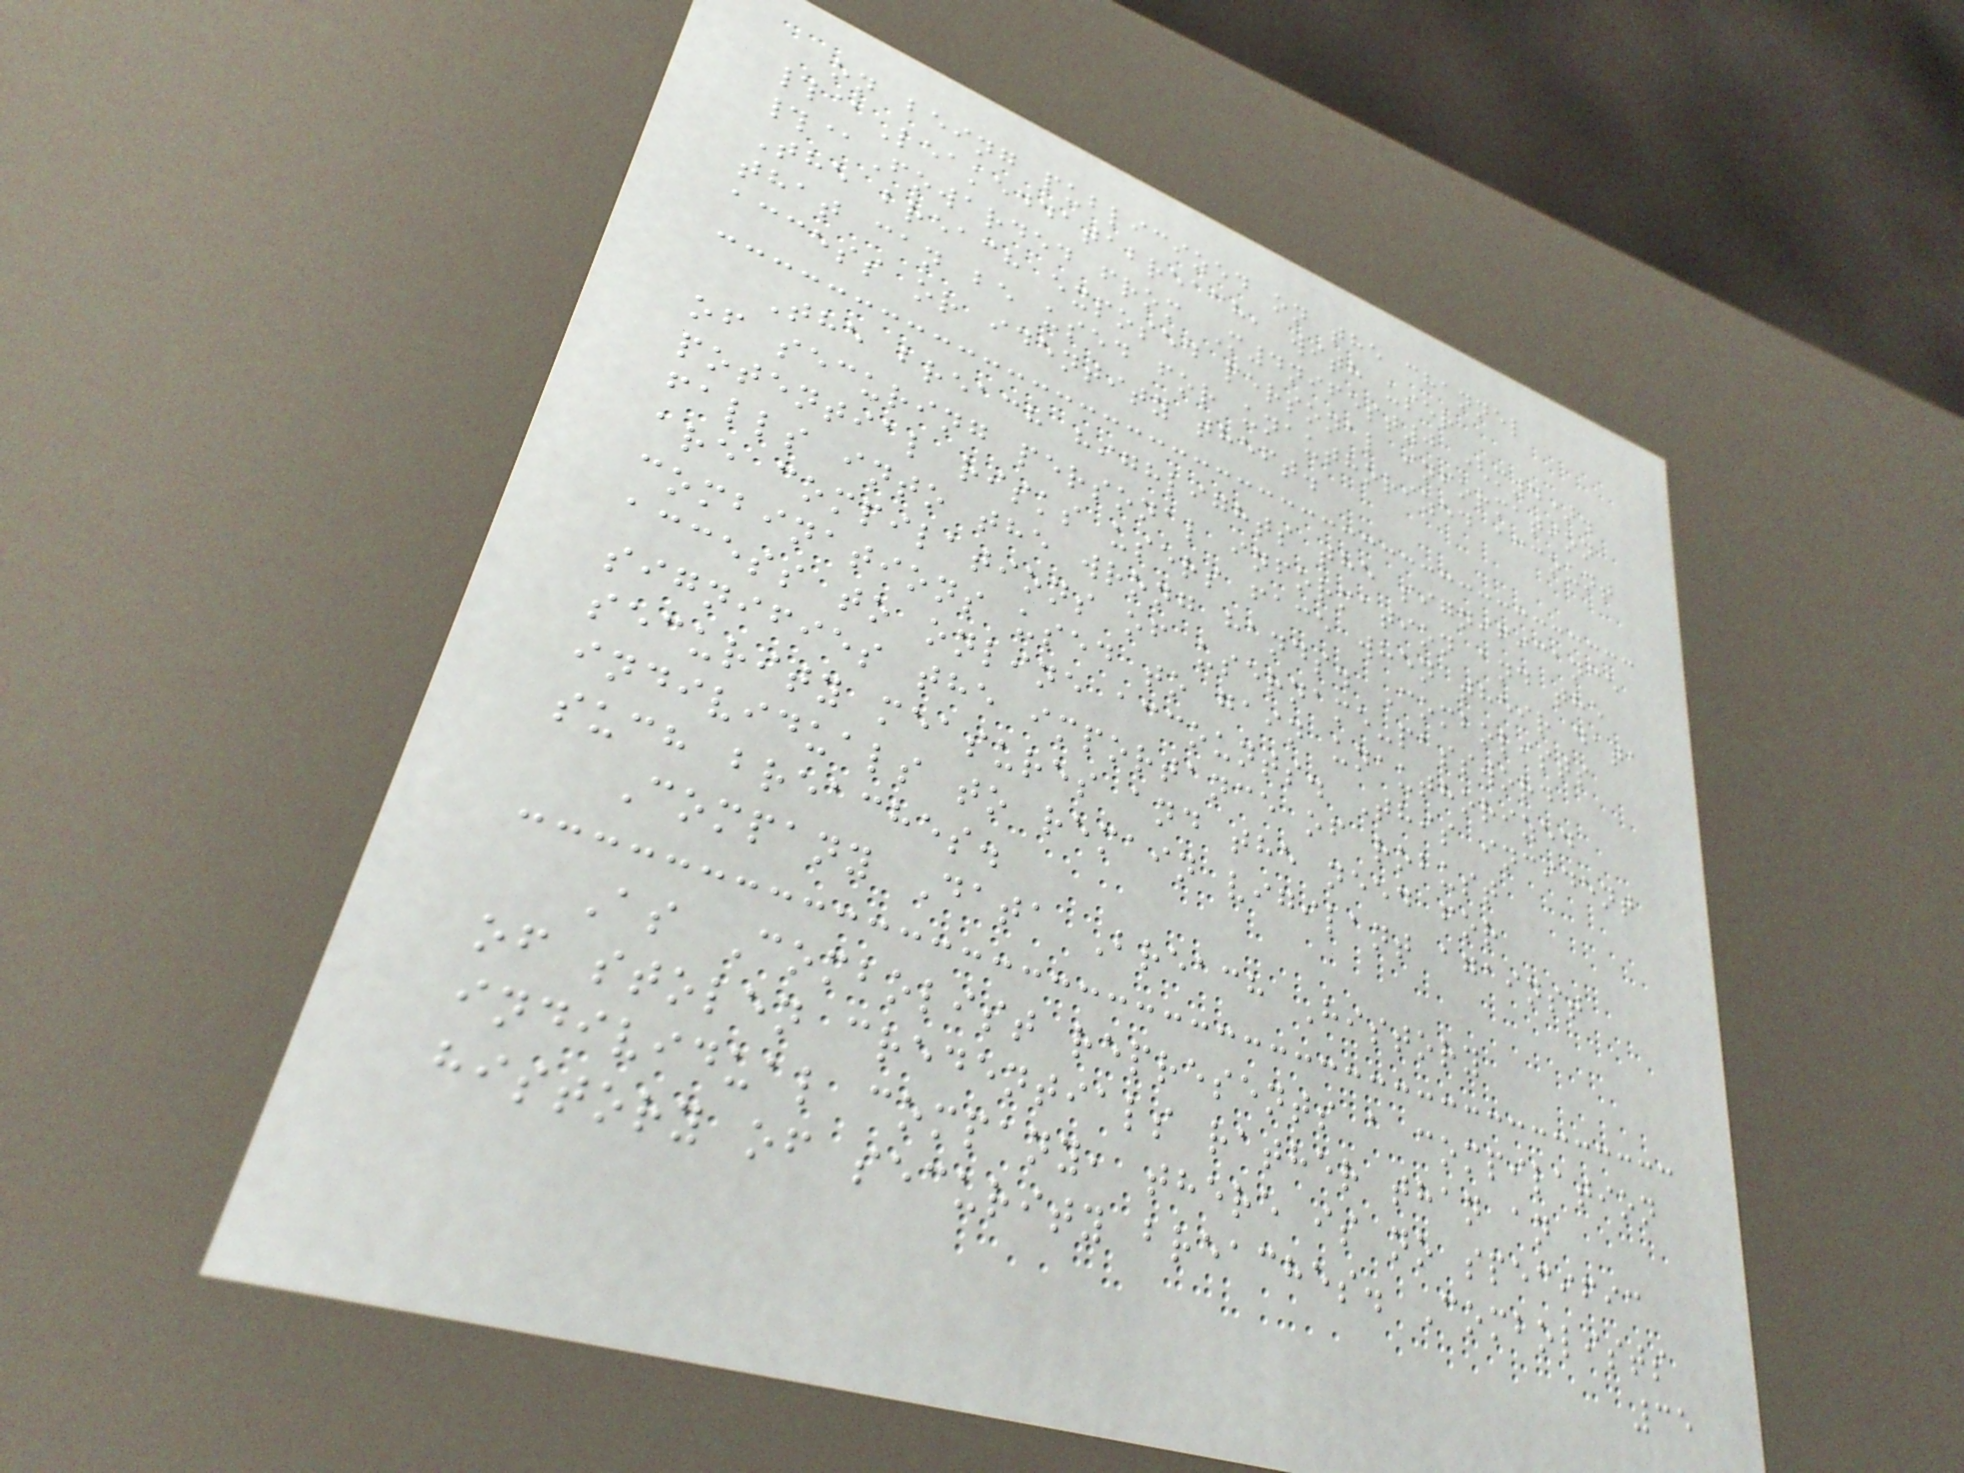on being publicized on the channel
#@Leakeddatabreach, with user
#@Fowarded from M4nifest0 (m4).
The breach exposed personal information
that can be used for unauthorized account
access or identity theft.
The breach highlights the significance
of securing personal information and the
potential risks users face when their data
falls into the wrong hands. Combolists
are compilations of username-password
combinations used to gain unauthorized
access to online accounts. This incident
signifies the importance of robust
security measures and the need for
individuals to remain vigilant against
such breaches.
Company Data Breach History
As Combolist represents a compilation
of stolen credentials rather than an
individual company, there is no specific
history of security breaches. Combolists
35
